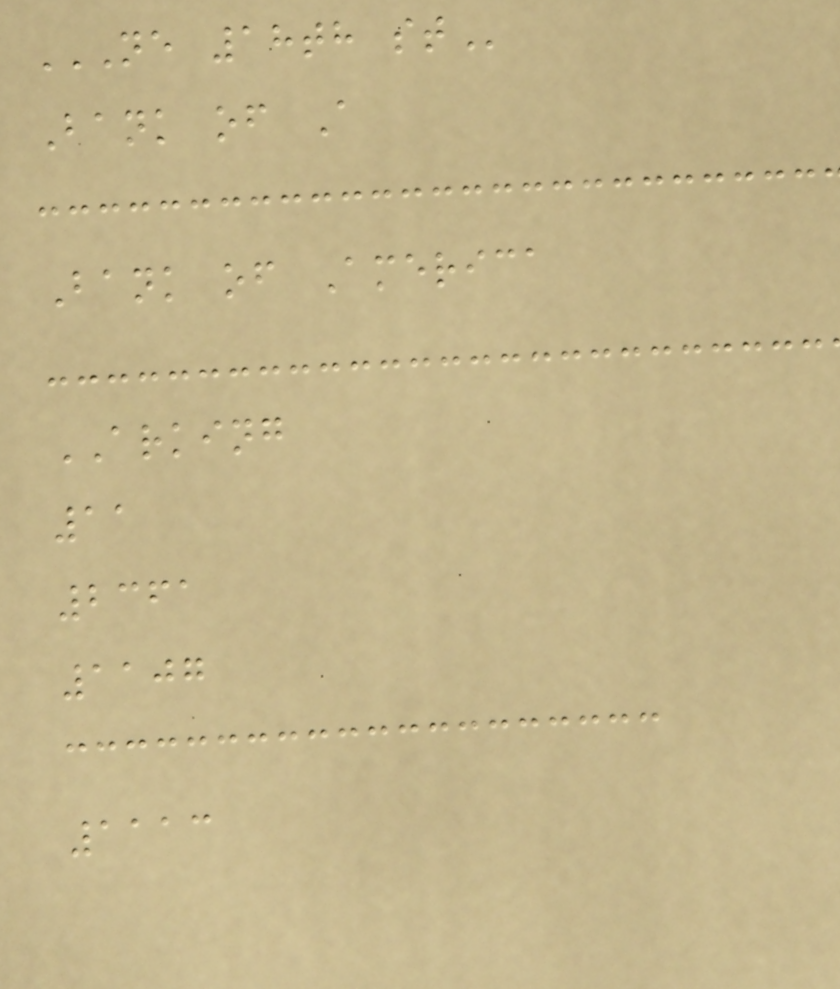NE 18TH ST
Bank of A
Bank of America
ARKING
11
2361
1107
1113
